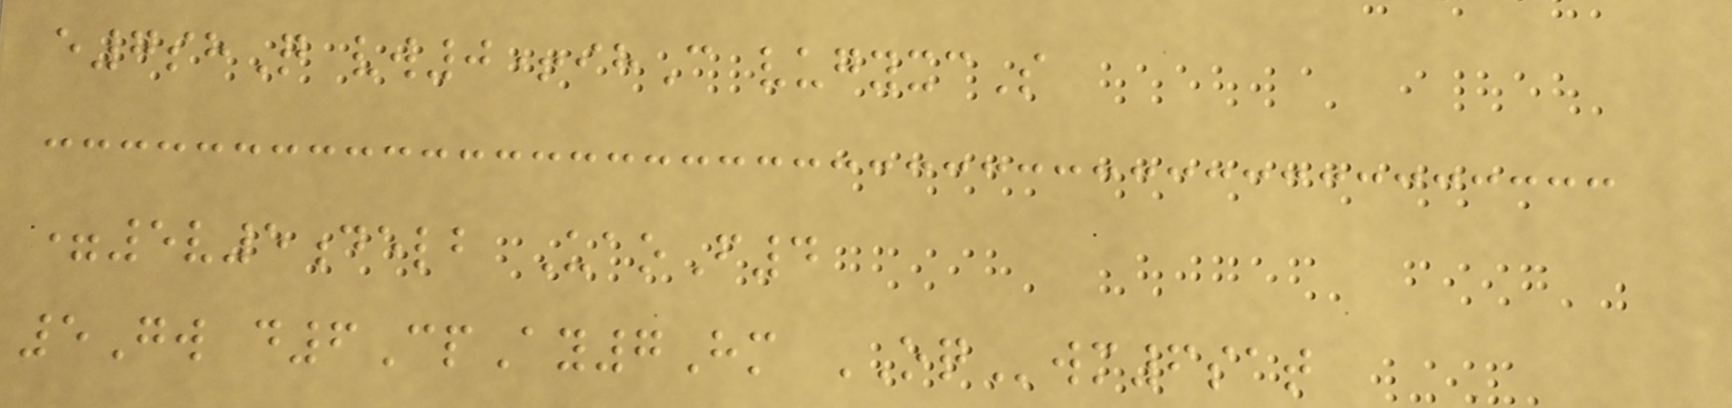e7shQ vw0+ihC vugyxcS
=5v5delb UaoF4
5Gw d6CpAy7Hm OQwm6sat
